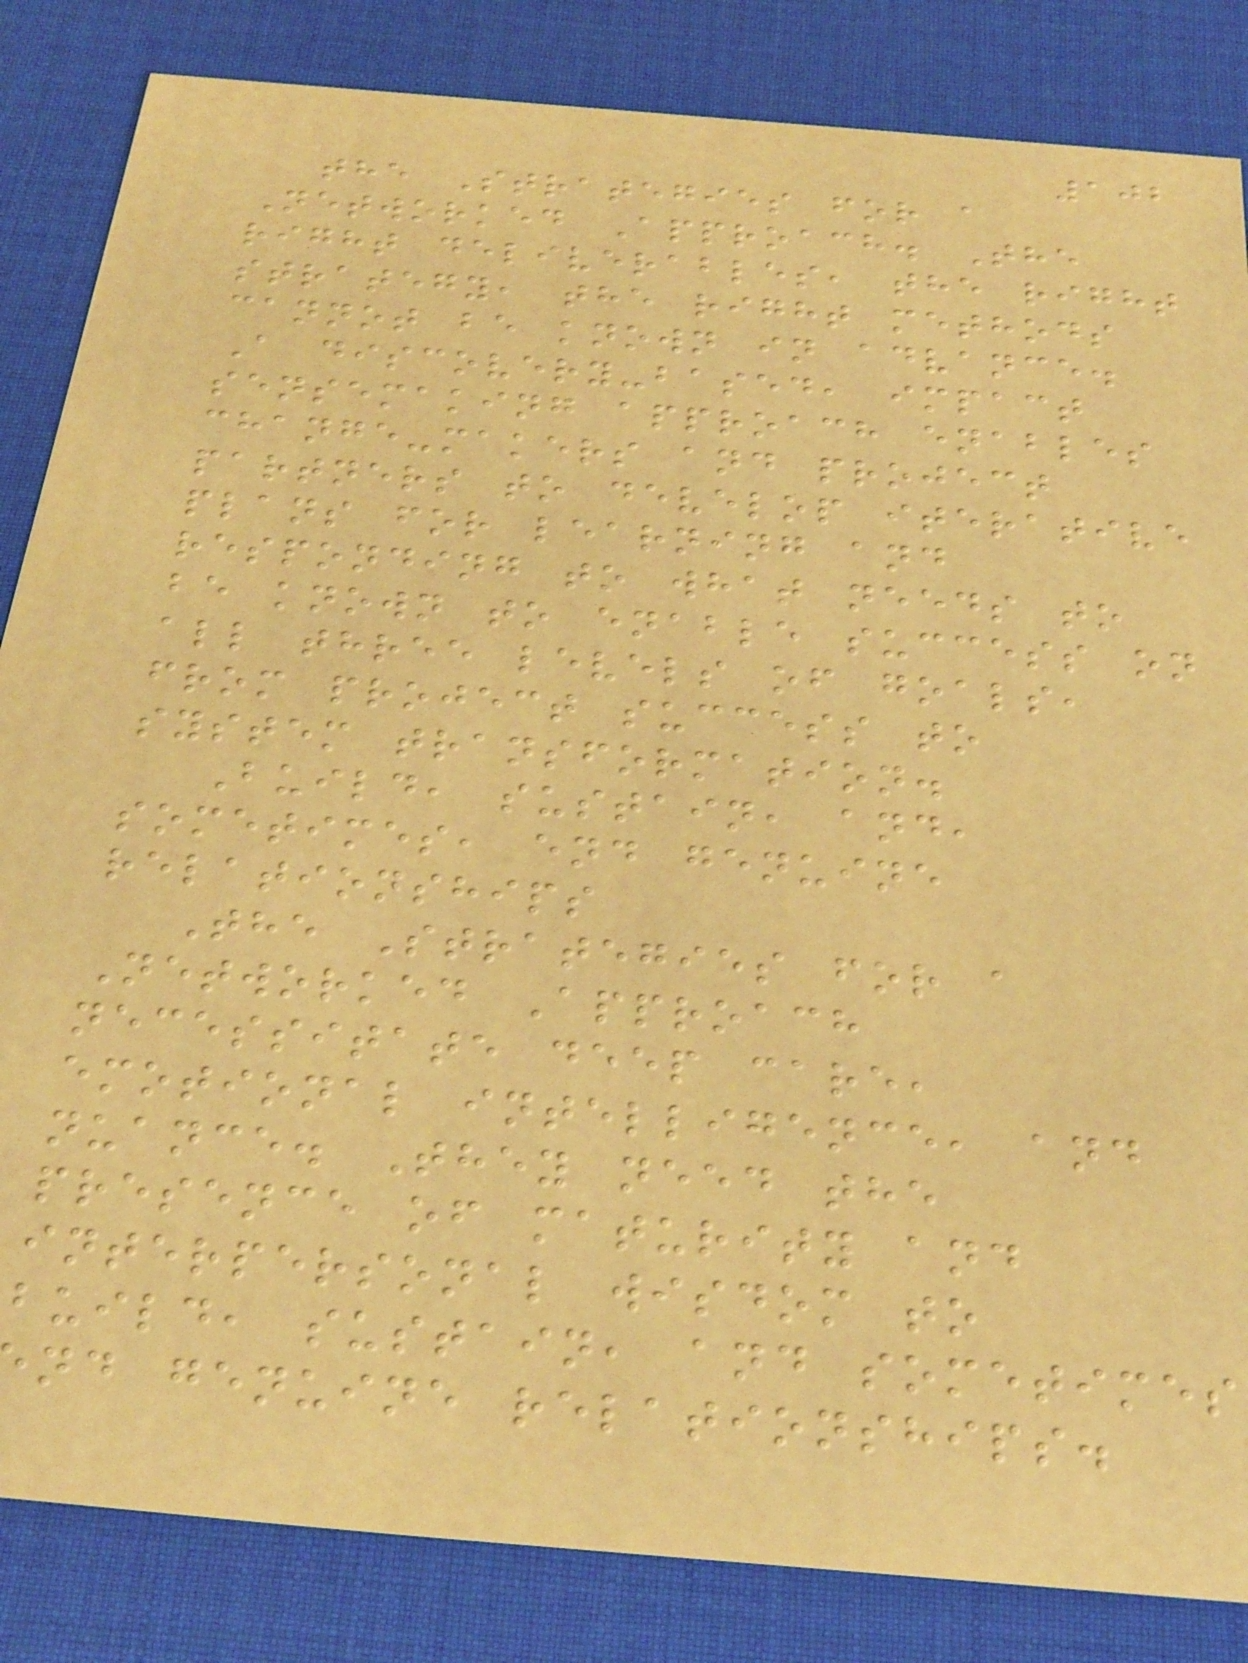102
the Strategies for a
Networked Approach. The
right deliverables, the right
strategy, the right methods
cannot be known in advance.
A discovery-based, impact
sensemaking approach enables
change-makers and project
partners to develop iterative
plans for learning and
responding to what needs to
be known to enable success on
all three levels of goals,
from project success to
system transformation.
Build, sustain, and,
sometimes, end genuine
relationships
The Strategies for a
Networked Approach
necessitate deep care,
emotional intelligence, and
nuance. They need the
presence of maturity and
interpersonal wisdom to
build, sustain, and sometimes
nd genuine relationships.
